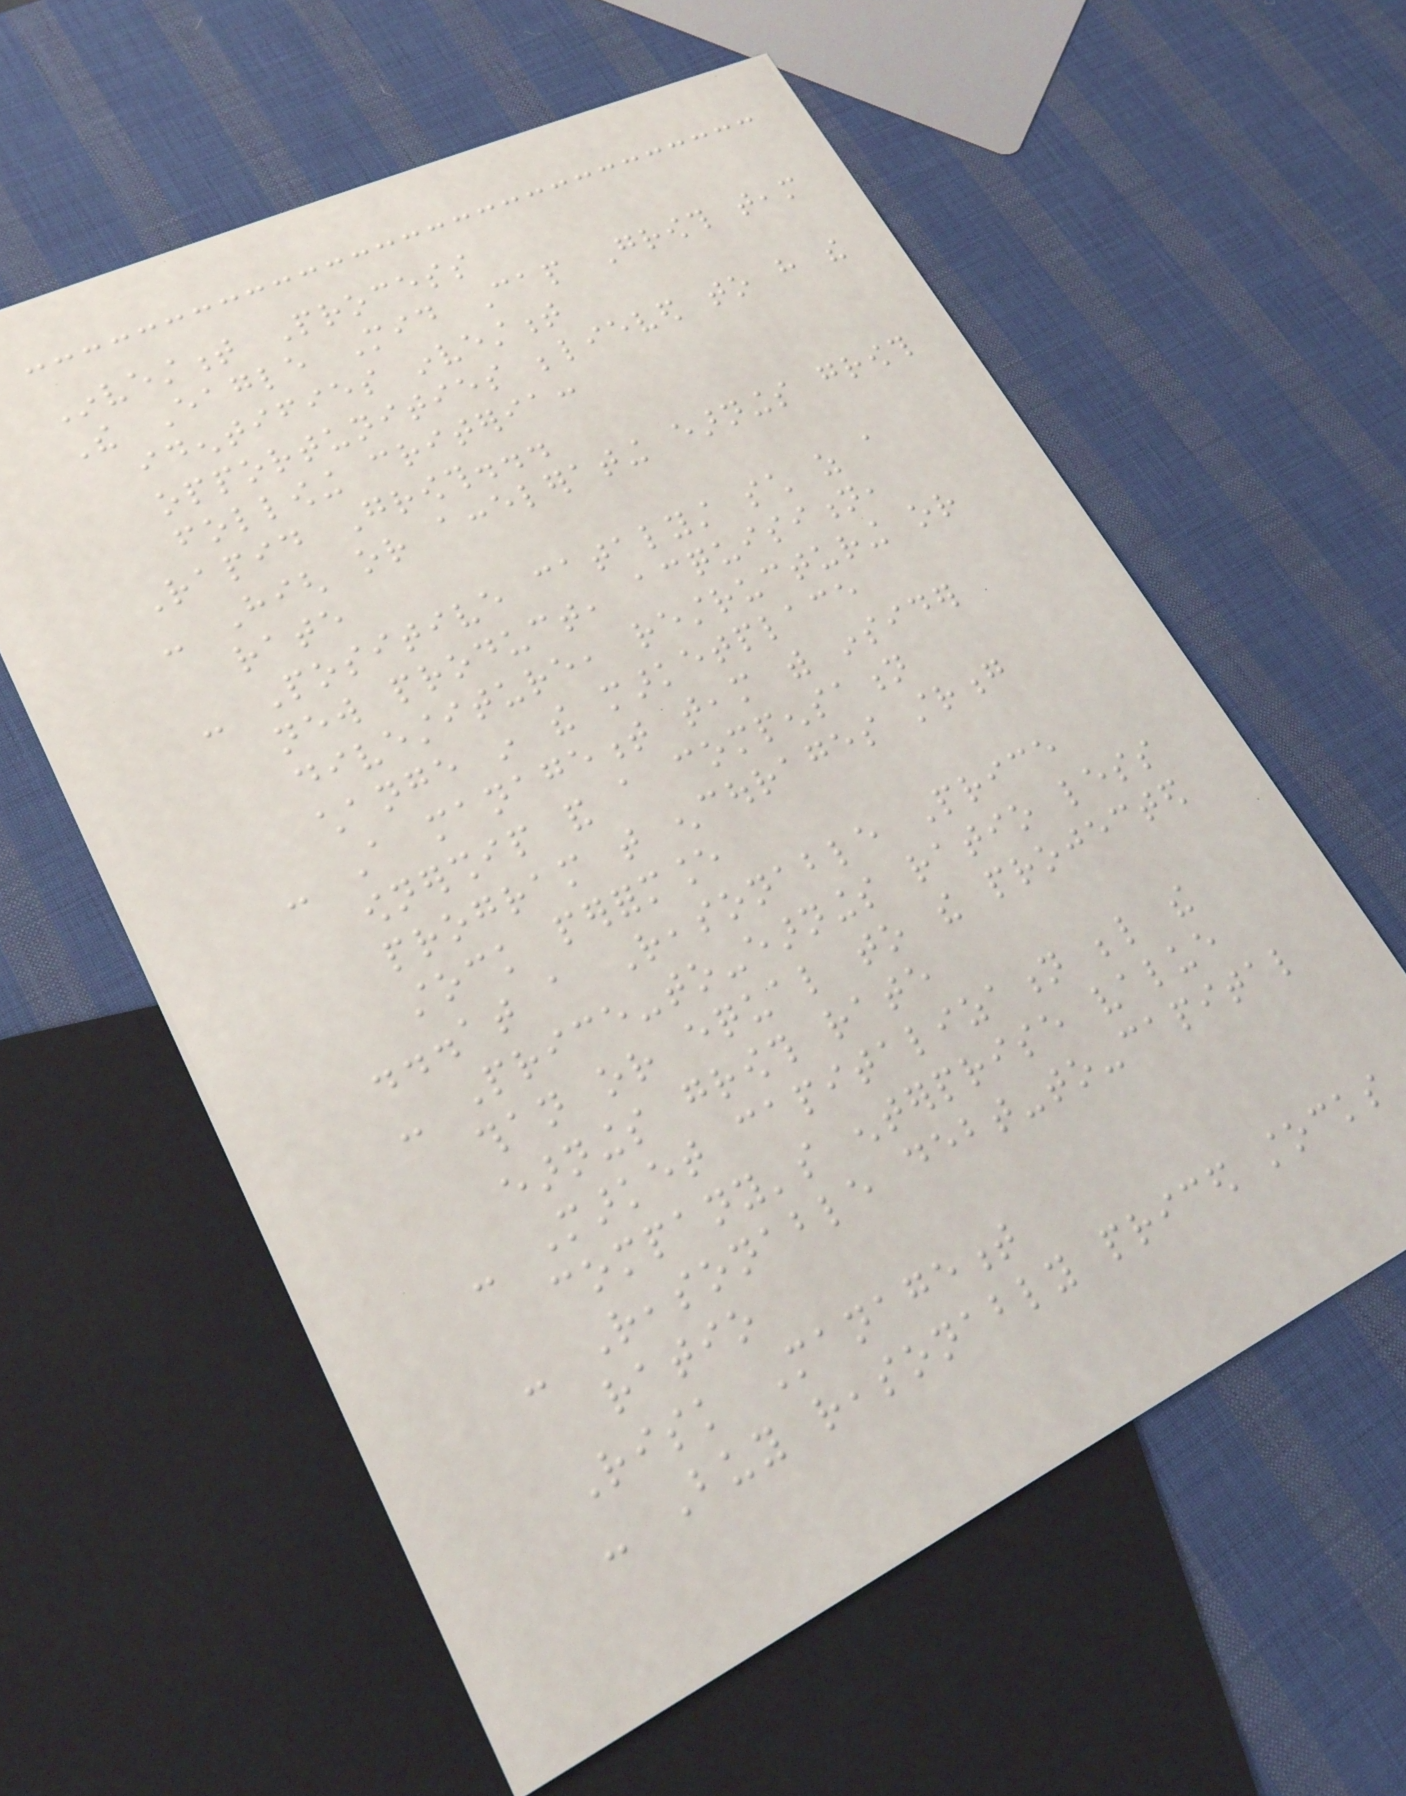Investment Process
The Eagle Mid Cap Growth team
identifies investment
opportunities believed to have the
following criteria:
Rapid Growth...
- High or accelerating earnings growth
rate
- Positive catalyst such as a
new product, acquisition,
divestiture, restructuring or
change in the marketplace
- A management team with insider
ownership and a compensation
program that encourages strong
stock performance
...at a Reasonable Price
- Price-to-earnings ratio less
than or equal to the projected
earnings growth rate
- Market capitalization below the
company's enterprise value
- Reasonable debt-to-capital
ratio
Risk Management
- Buy reasonably priced stocks
